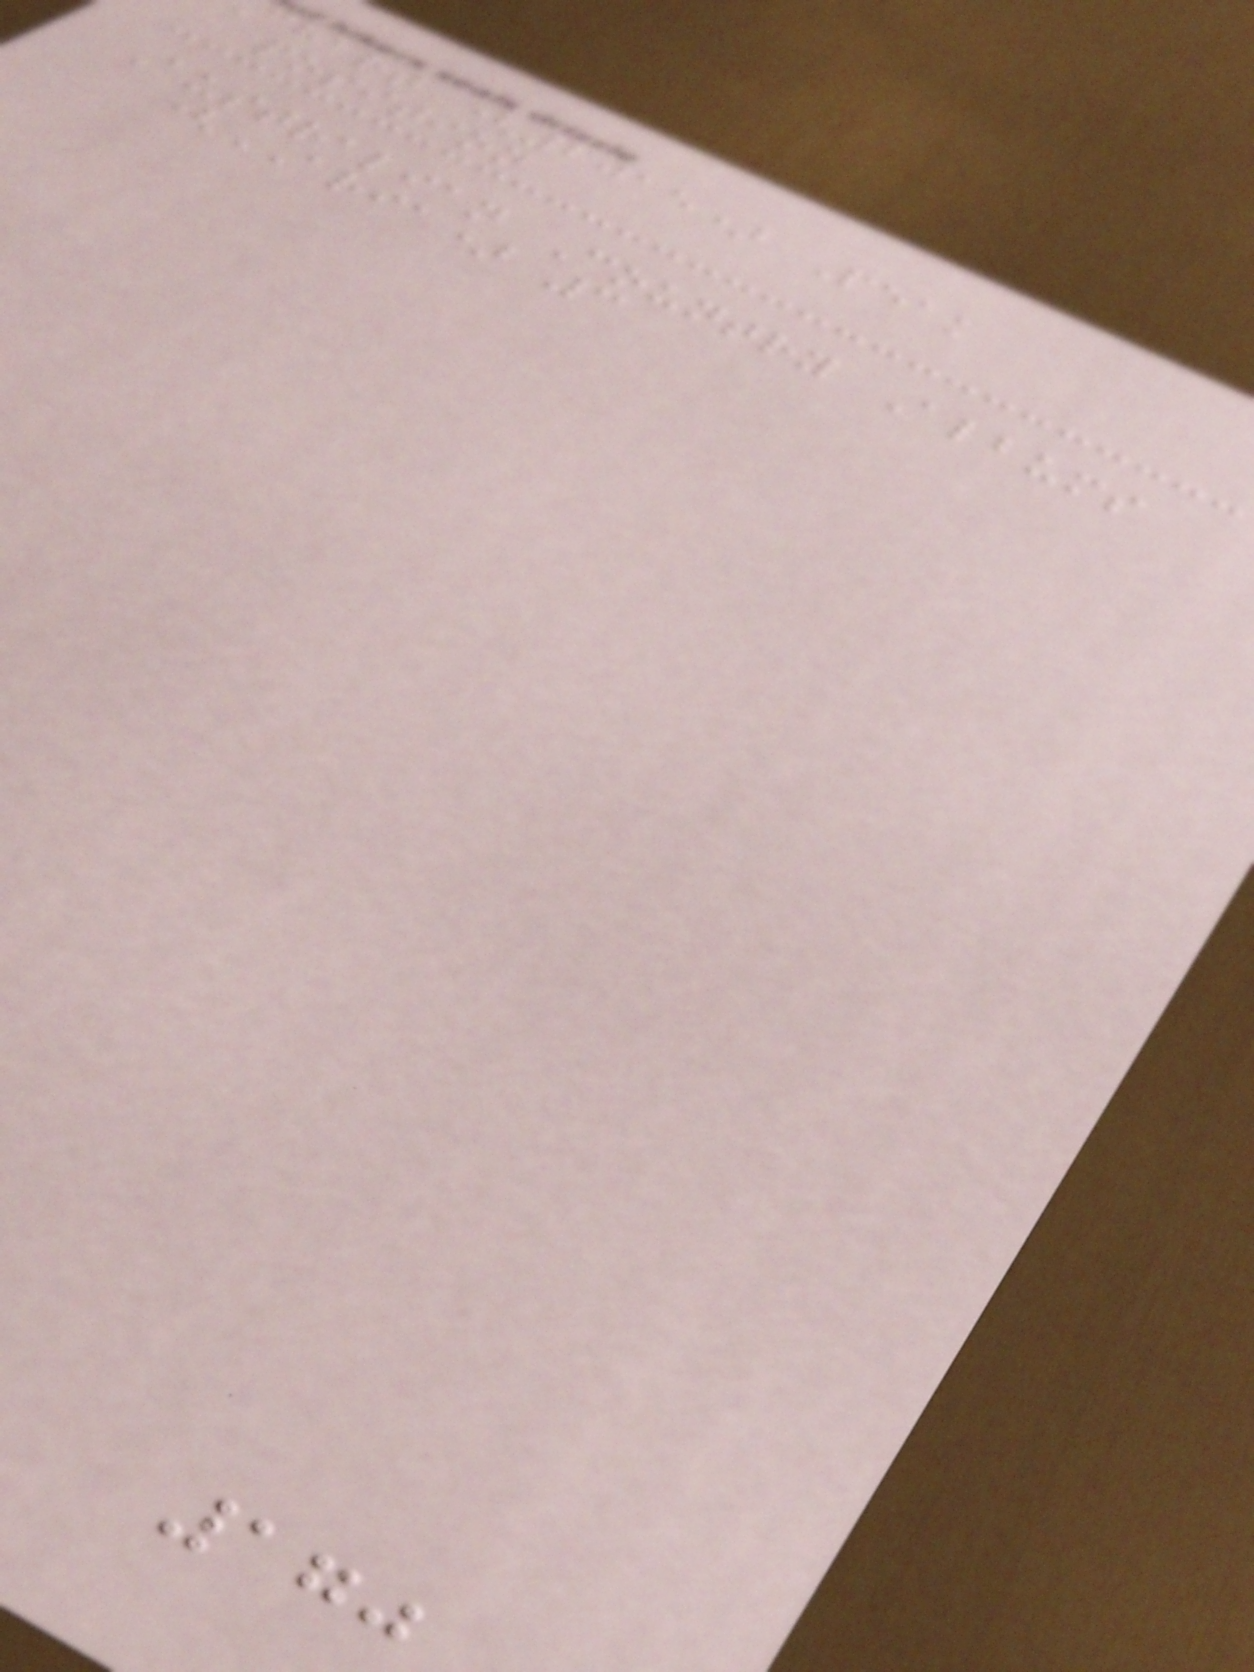chart (2015) Peak
position
Australian Country Albums
(ARIA) 3
170
